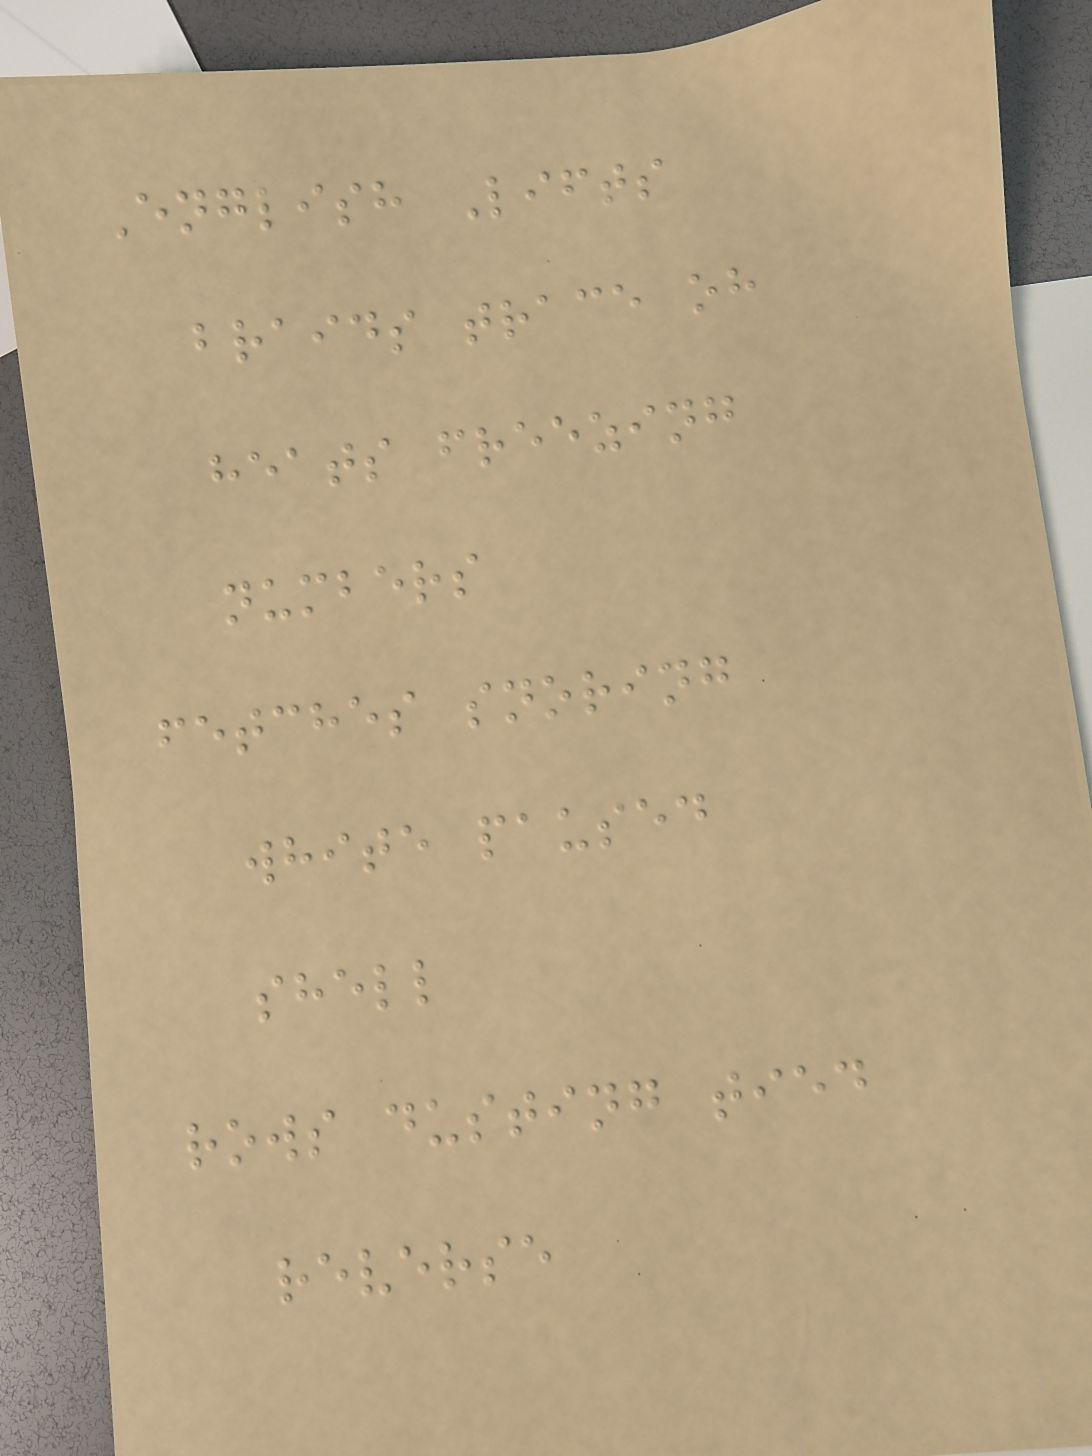English Lifts
braids trace oh
heats freezing
numbers
fetches snoring
white paused
shell
rows dusting tied
reverse
